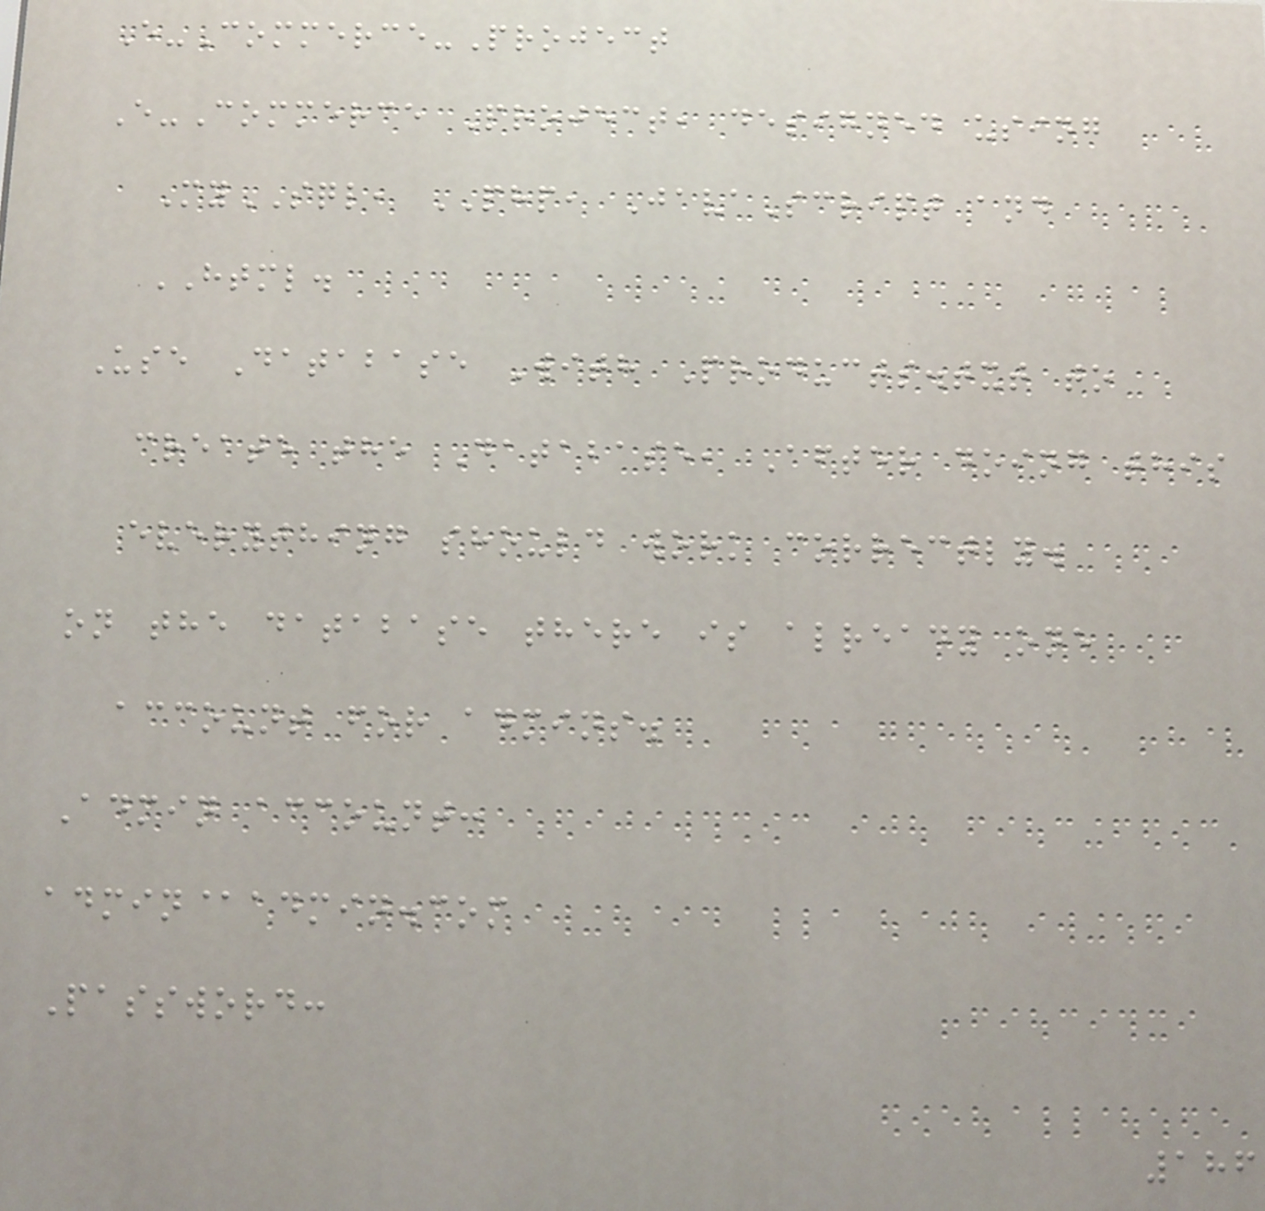E-Commerce-Project
E-Commerce Project, designed using
MySQL, PHP, JavaScript and
HTML.
Use Database With Products.txt to
create the Database, After doing this
everything should work correctly.
on the database there is already one
account for admins.
Admin account:
admin@admin.com
Password:
186
